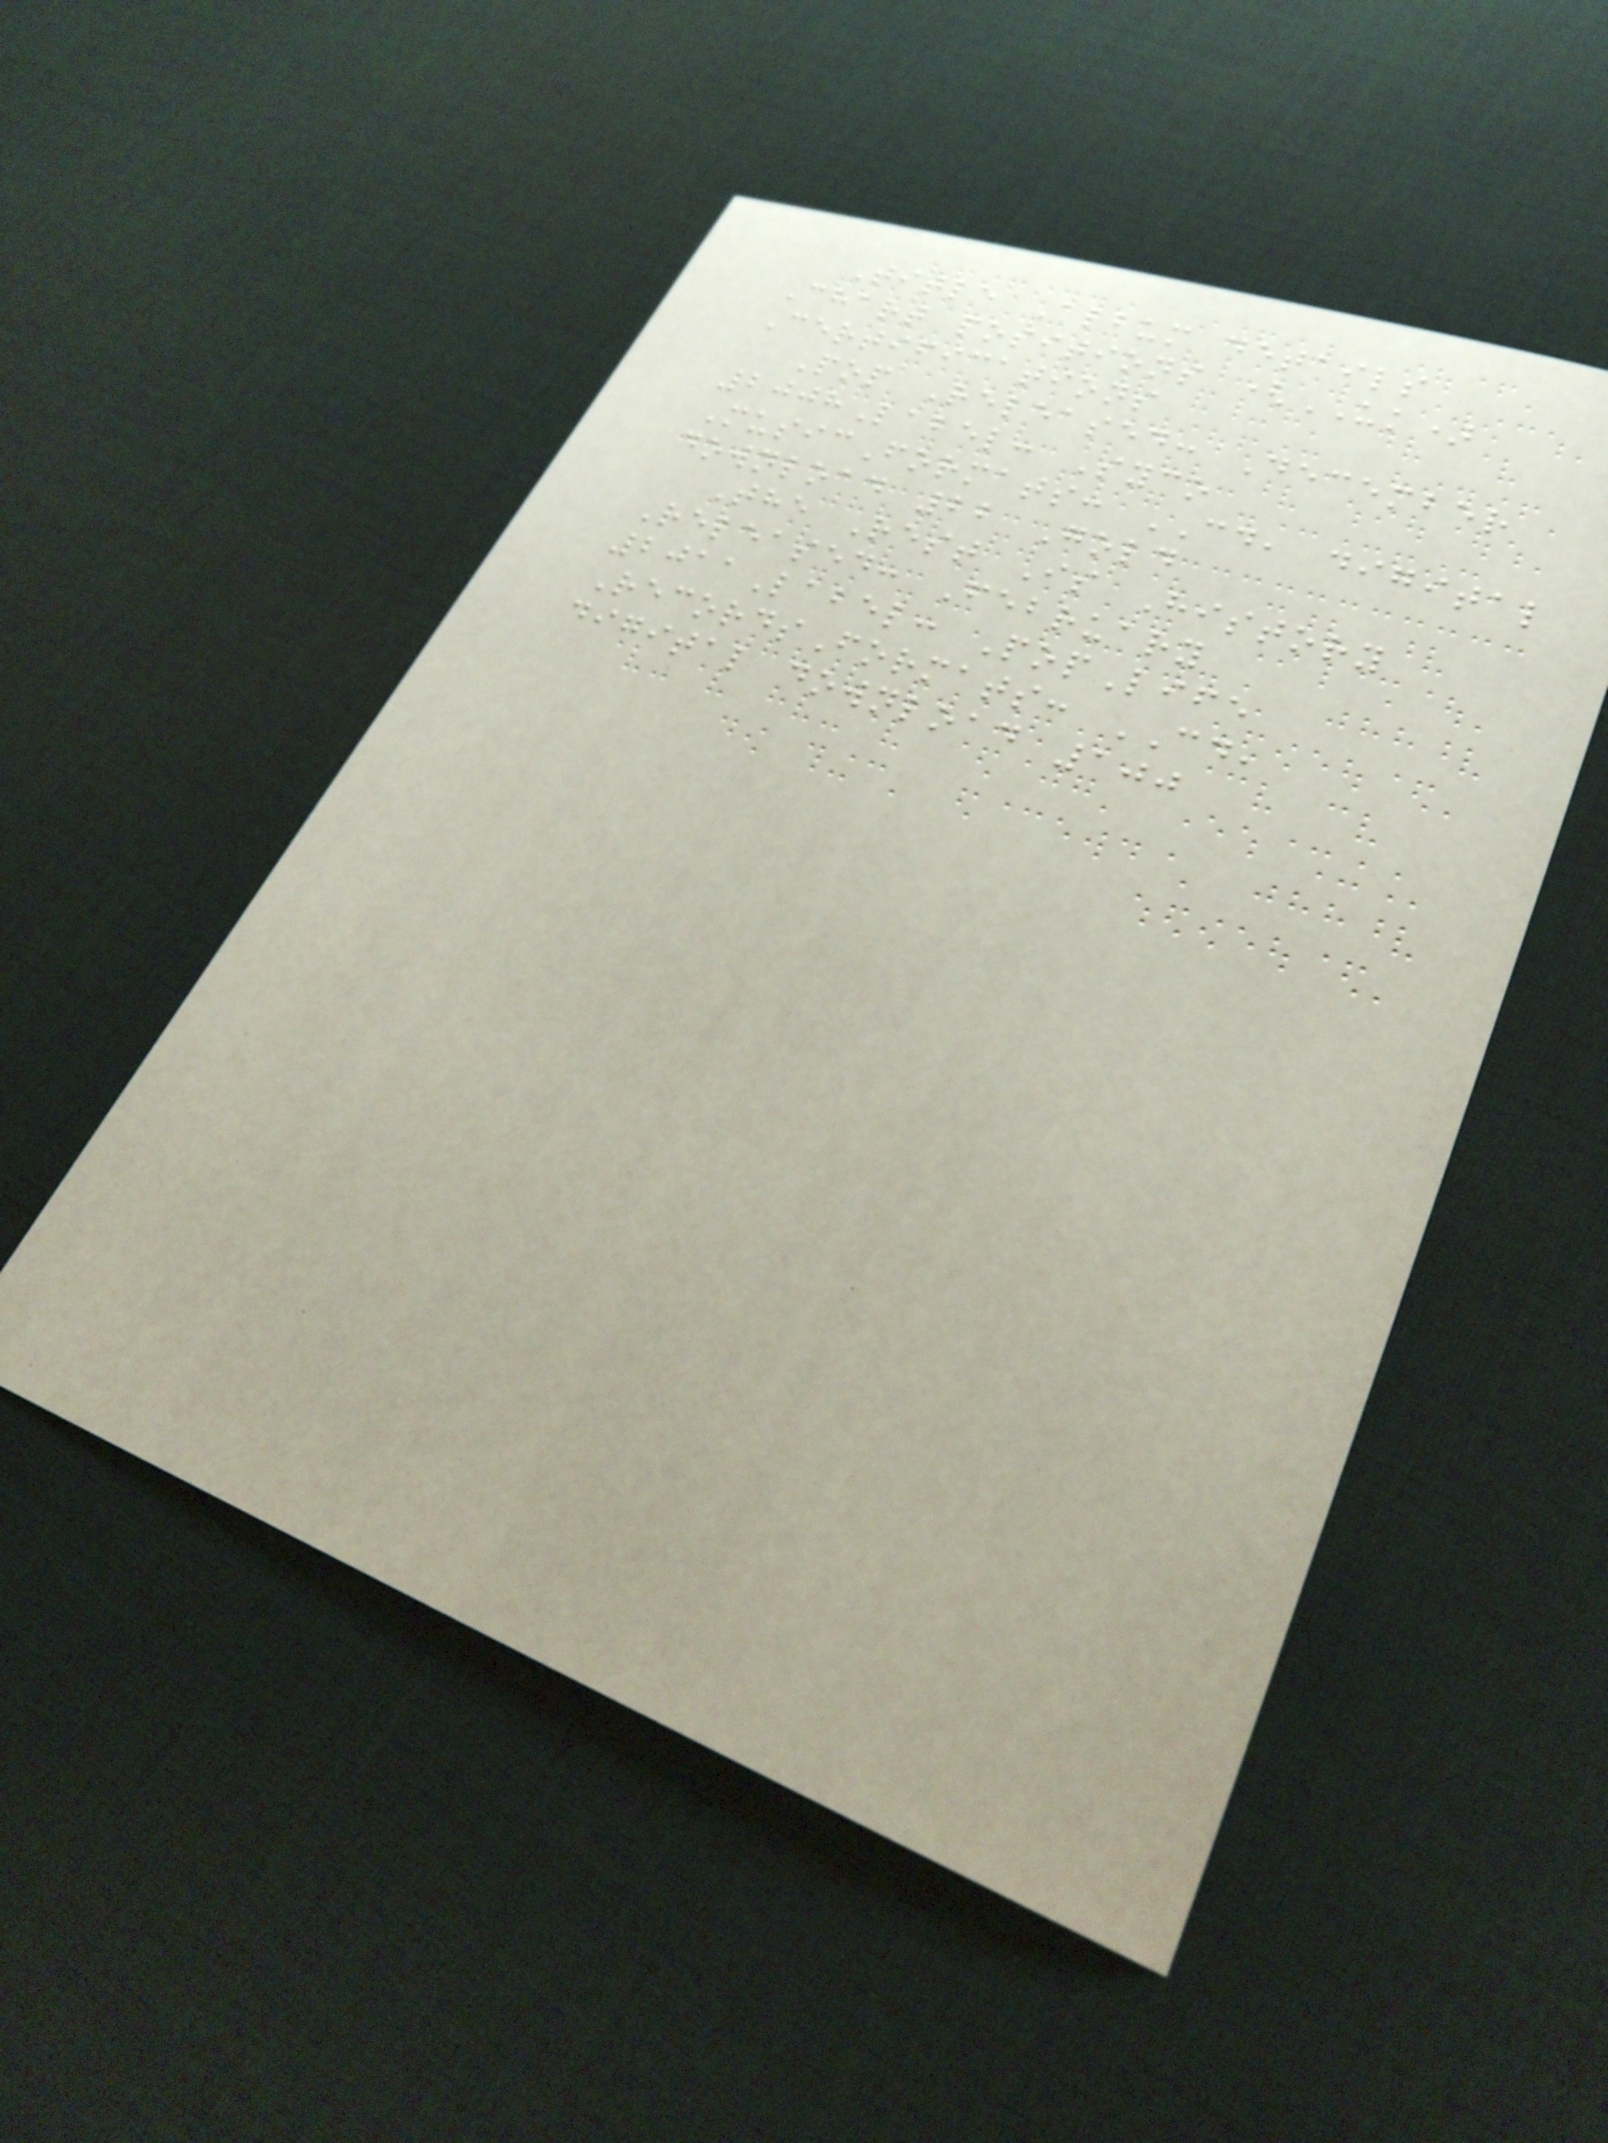Title Album details
Chart positions (UK)
Certifications
Pop Released: December
2008Label: Syco
MusicFormats: CD, digital
download 22 Gold
The Rest Is History
Released: February
2011Label: PopLife
RecordsFormats: CD,
digital download 100
